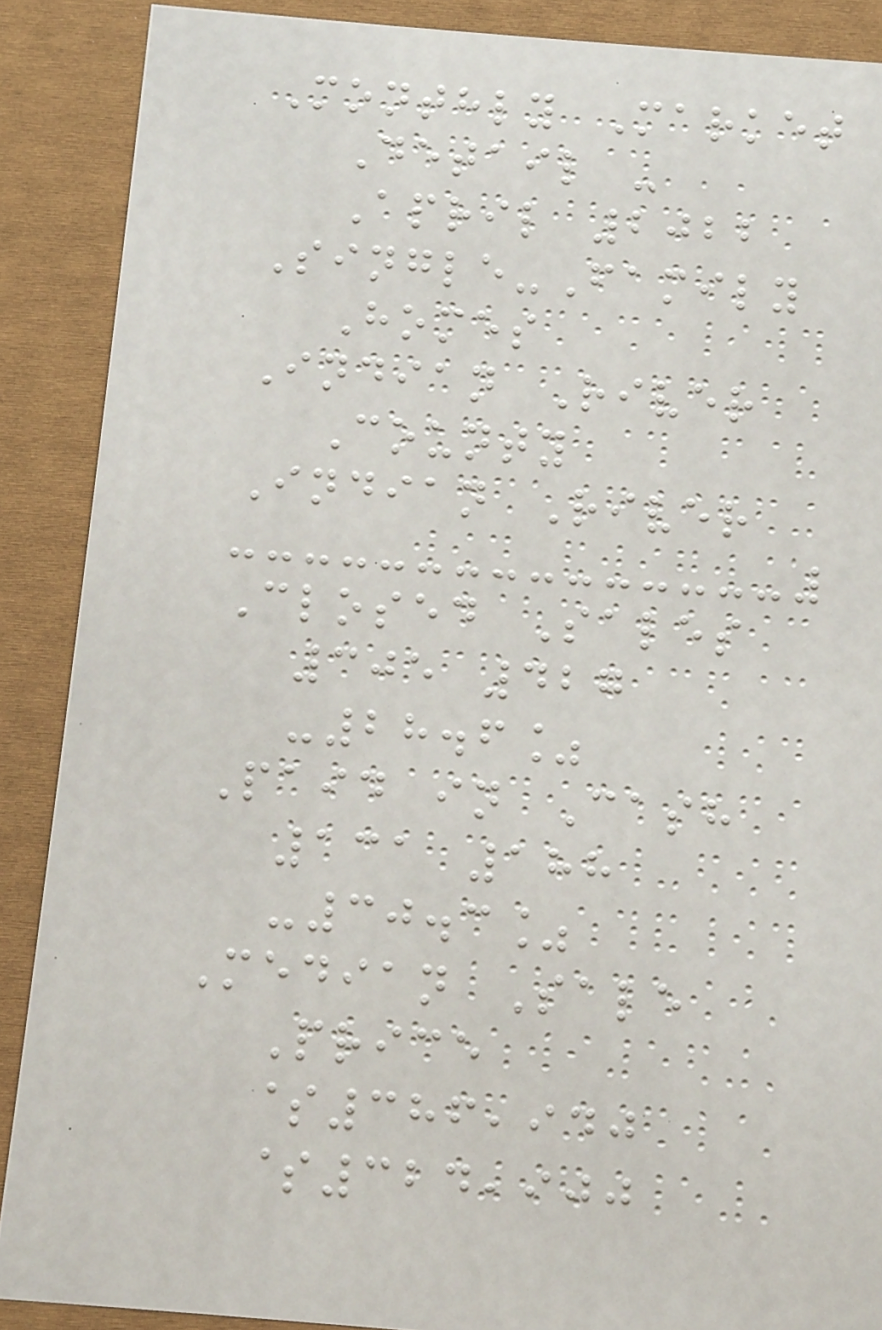Monthly Market
Detail -
April 2022
Single-Family
Homes
Indian River
County
Indian River
Closed Sales
305 427
-28.6%
Paid in Cash
131 188
-30.3%
Median Sale
Price
$386,940
$324,900
